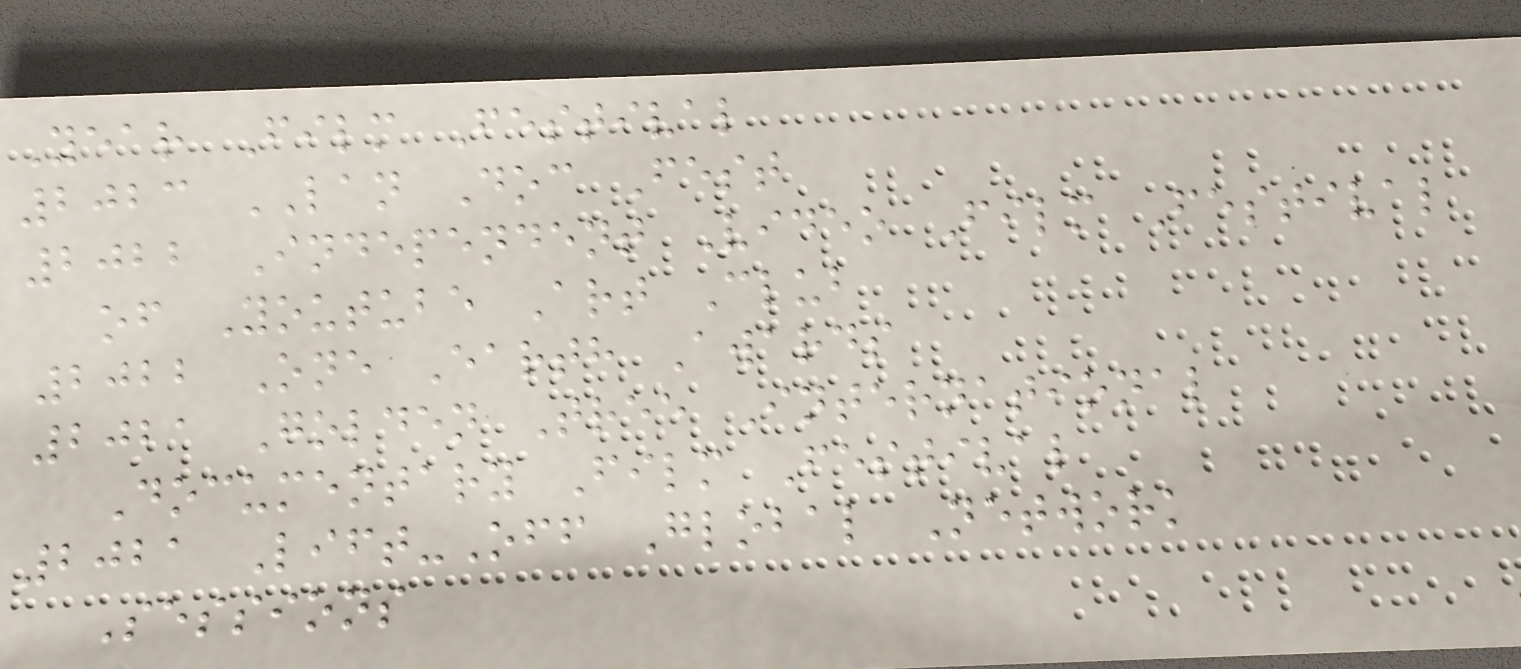Year Film Festival
2023 LAN Doc Fest
2022 Independent Video Film Festival
of Youtube Art Club
2022 One Earth Awards
2021 Golden Tree International
Documentary Film Festival
2021 Lift-Off Global Network
Sessions
